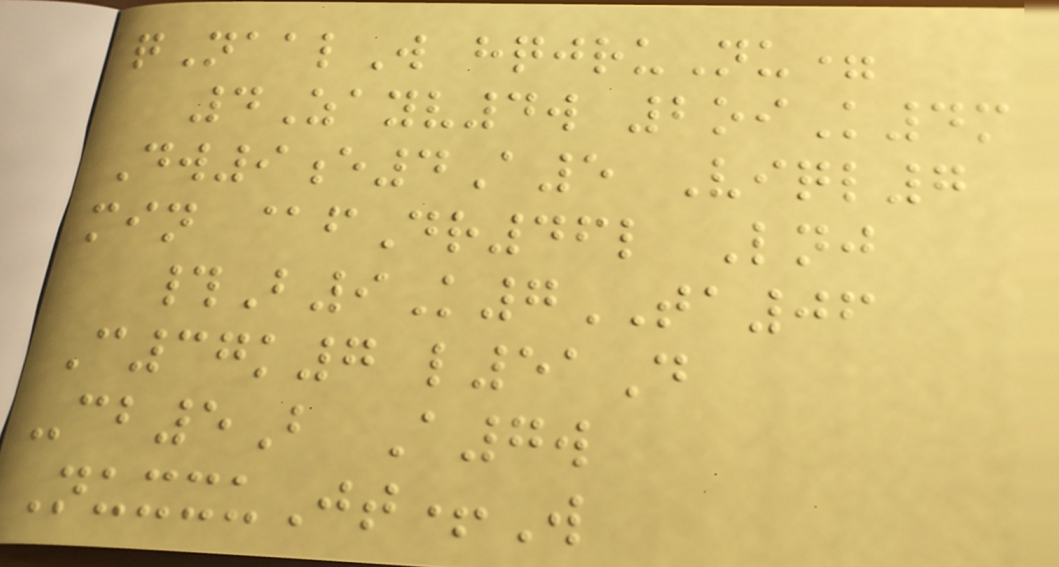qNaalW hqjruNu=
4Zayv4w 2oiK4m
Dw9e4A5 Viql7
min @fDr46l Lnj
#B9K7TA06
C37k7 l51D
-cb5B A7w
NuxxuJt+W
